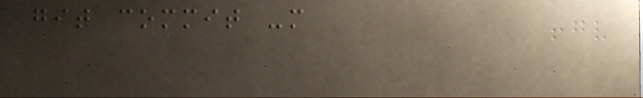git commit -m
